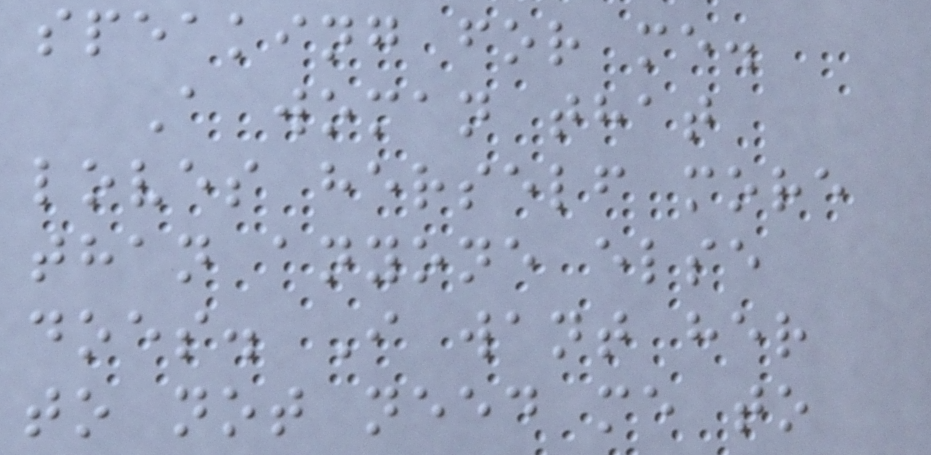speaking for me.
A woman that
loves herself more
than anyone else
does. I want her
to not need me to
